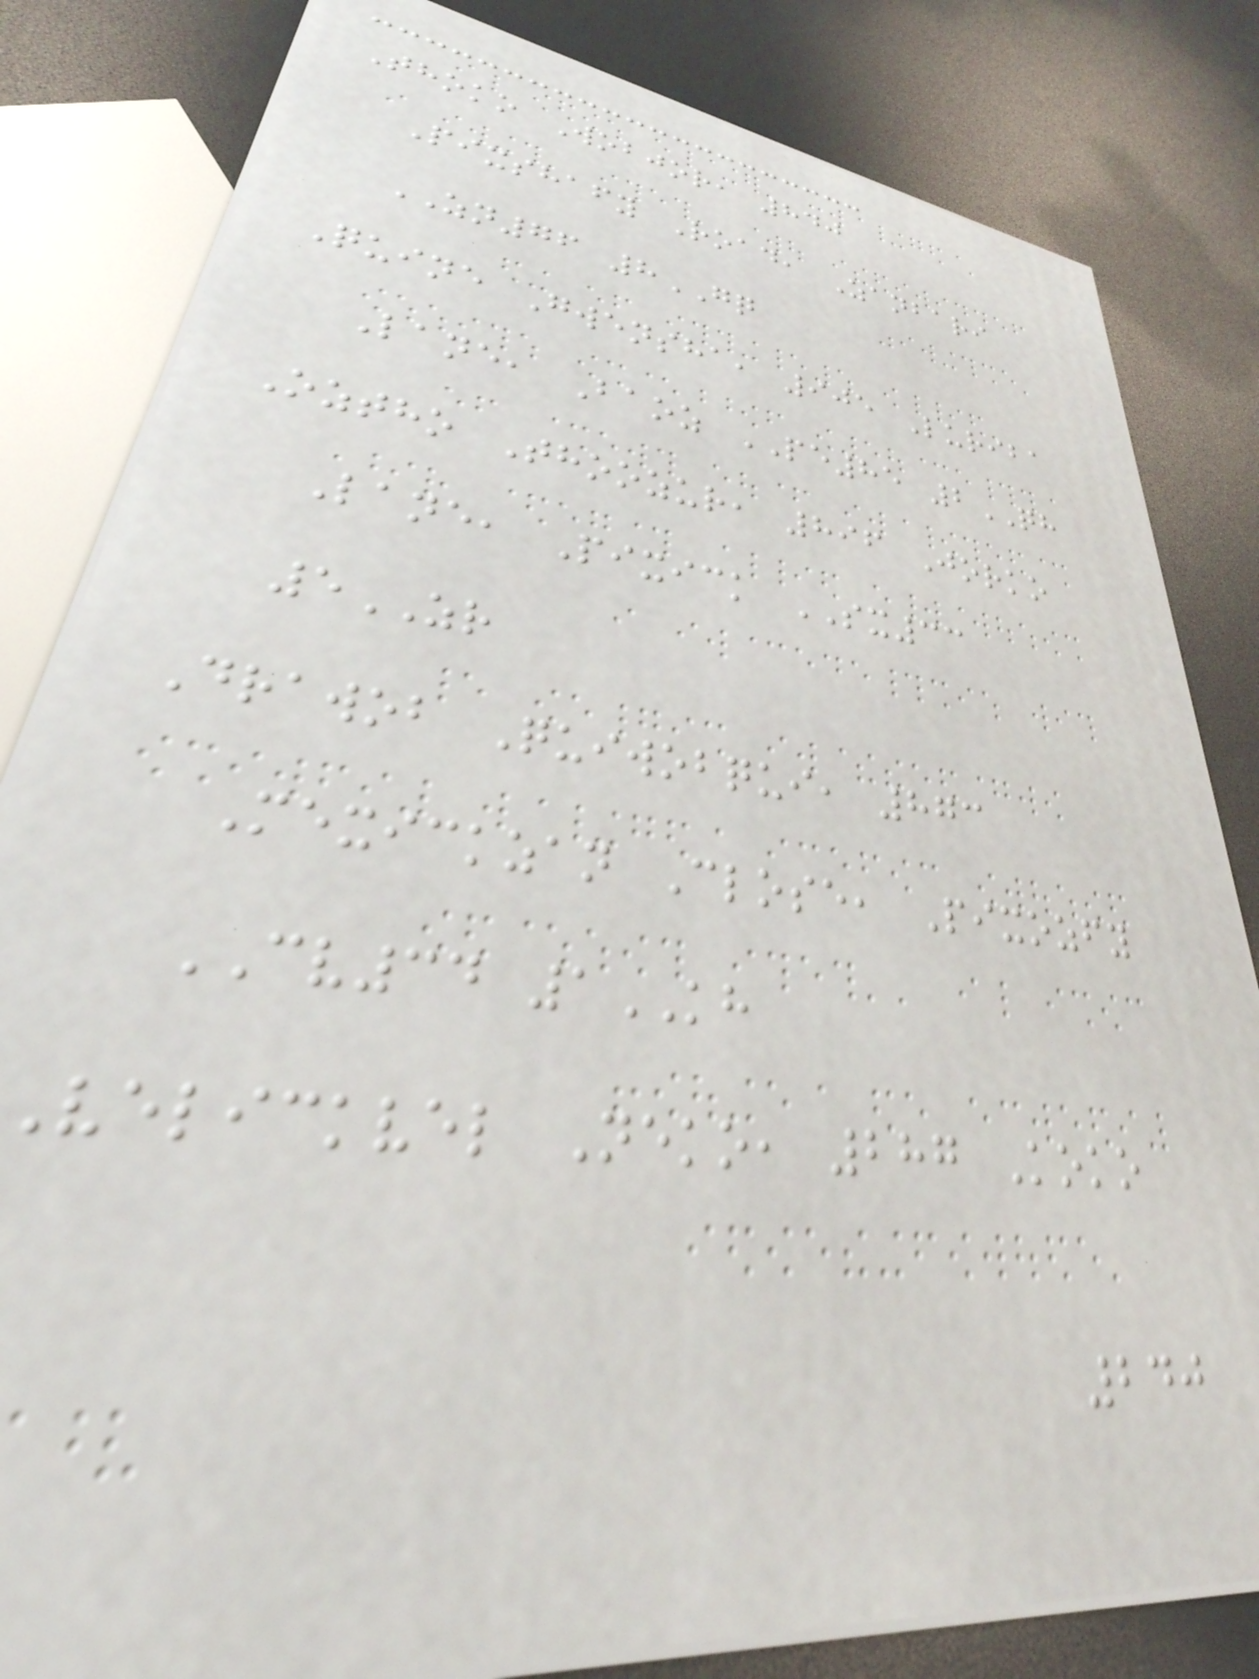Thoko Wobjor, 840
Pixshafy Road, Zanbari
ZN76 8GQ
Quine Gwensha, 905 Luriba
Lane, Baoz PE85 2QH
Oztho Thoozur, 896 Jorko
Lane, Pixick SX33
5ZR
Drawob Quiwobqui, 873
Mexickzan Close, Pixozfy
CV34 1KH
velickvel Neko, 287 Koko
240
